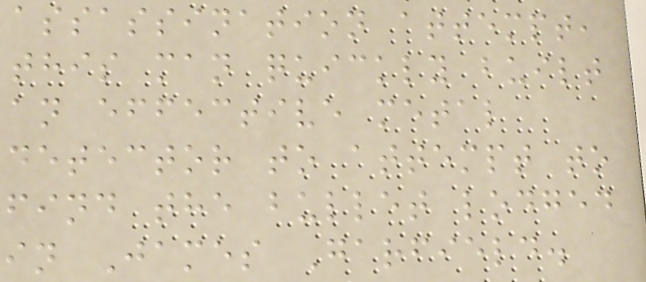assassination attempt,
this man quickly built
an effective metal
detector to attempt to
find the bullet lodged
in James Garfield.
